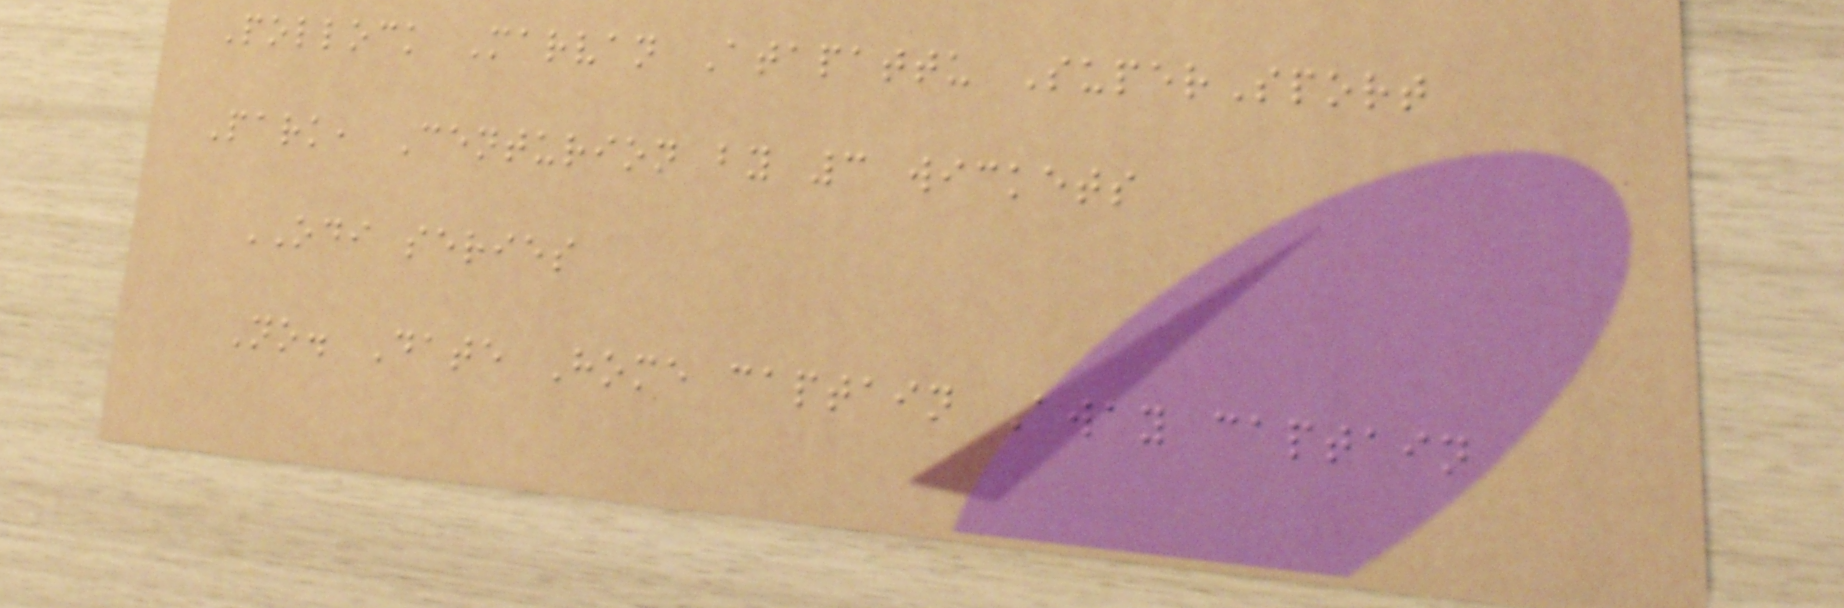Pollock Marvan Atapattu SuperSport
Park, Centurion by 3 wickets
ODI series
No. Date Home captain Away captain
